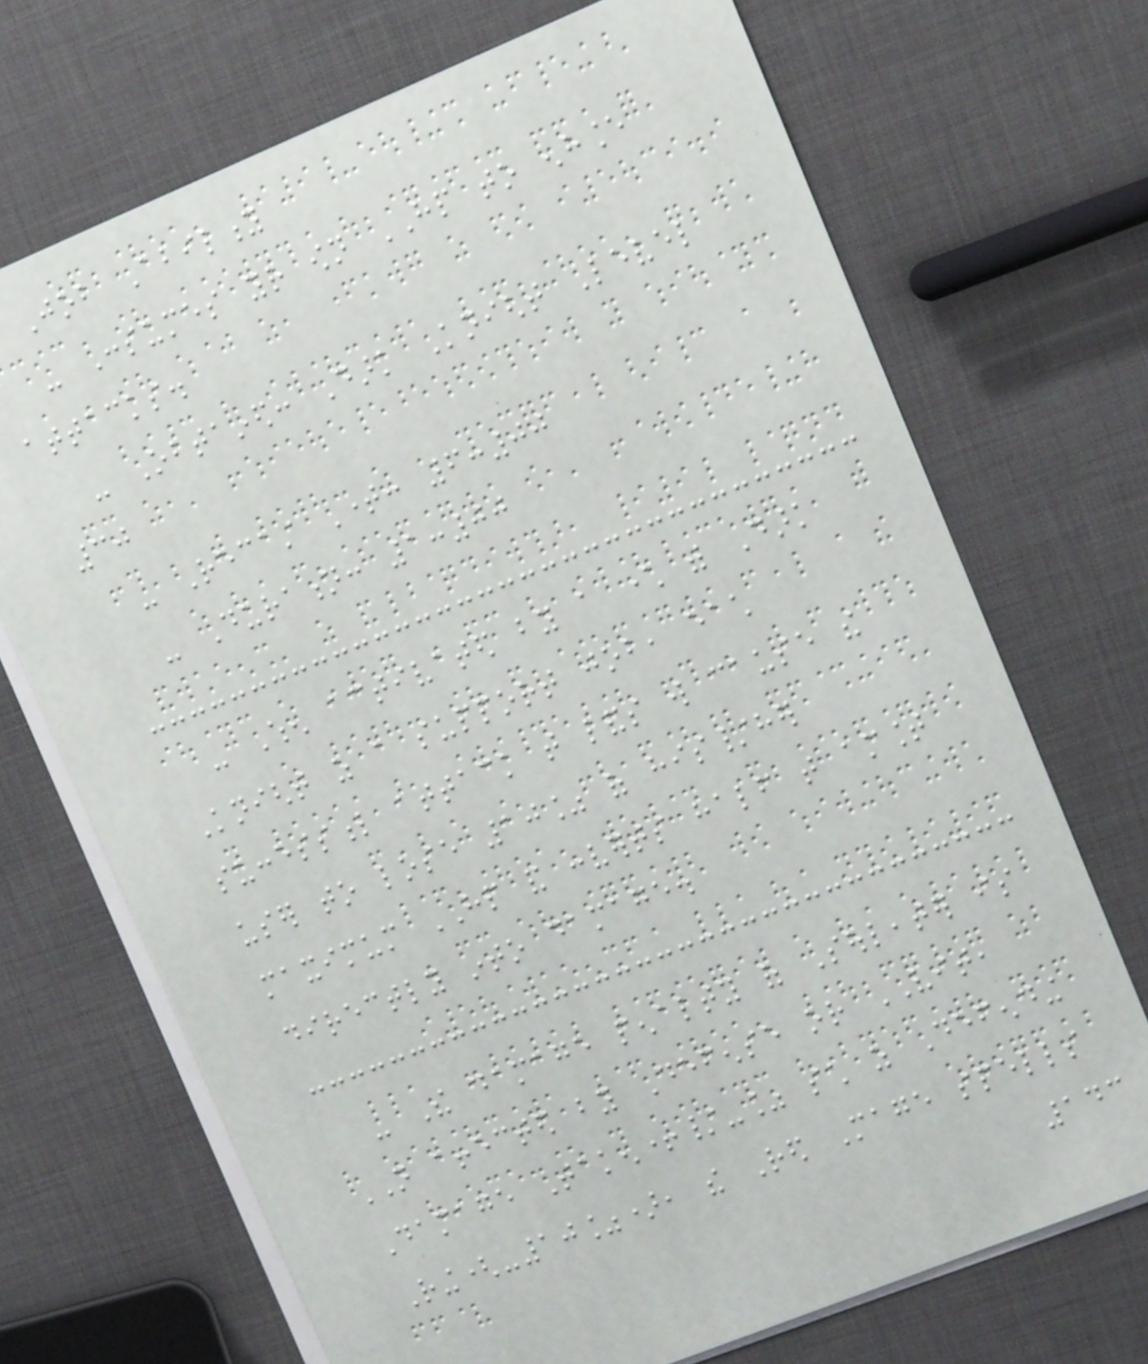Job Ability
- Consumes your own HP to enhance
attacks.
- Obtained: Dark Knight Level
30
- Recast Time: 6:00
- Duration: 1:00
- When activated by a character with Dark
Knight as a support job, each
successful attack that lands will cause the
user to lose 10% of his/her
maximum HP and converts half that amount
directly into damage.
- The damage penalty of Souleater is
NOT affected by Defense or VIT,
Damage Taken+/-% such as Defending
Ring(-10%), the Red Mage spells
143
